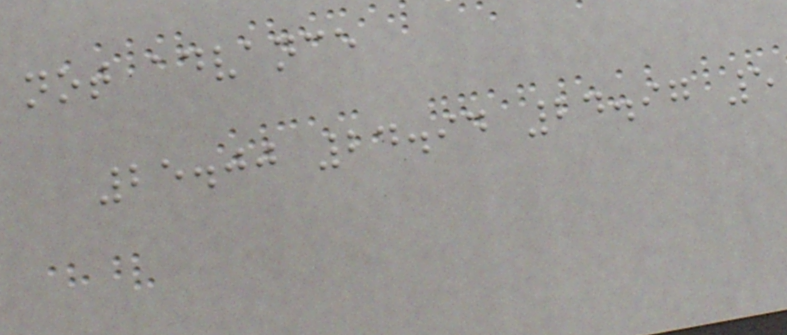not advance
25.00 24.94 24.97 5
